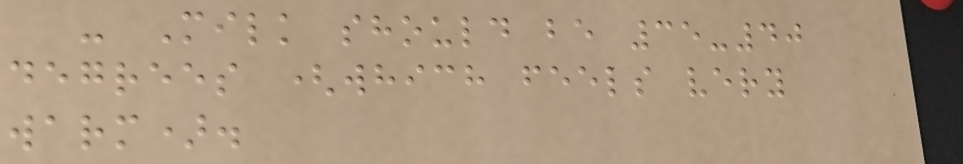- Milk should be 35-40
degrees (which feels very
warm).
